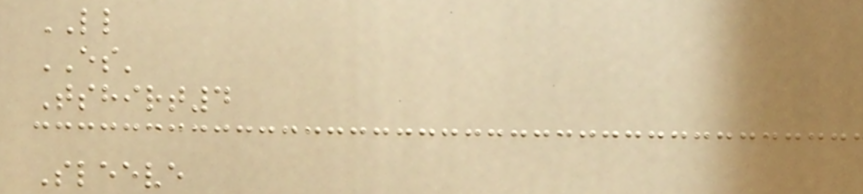LL
ES'
Tshirt4
Sleeve
